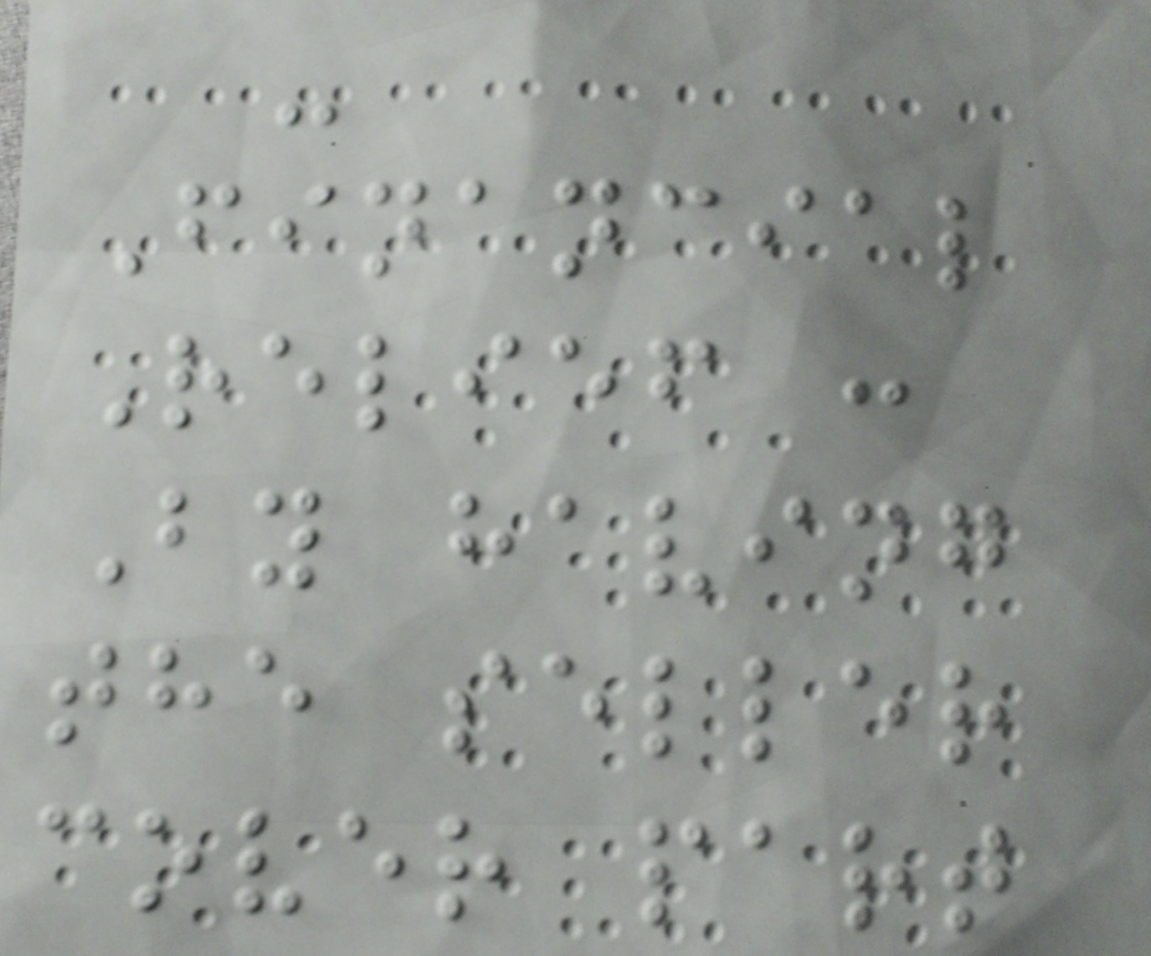-
Financial
Relief :
By having
the seller
cover part
